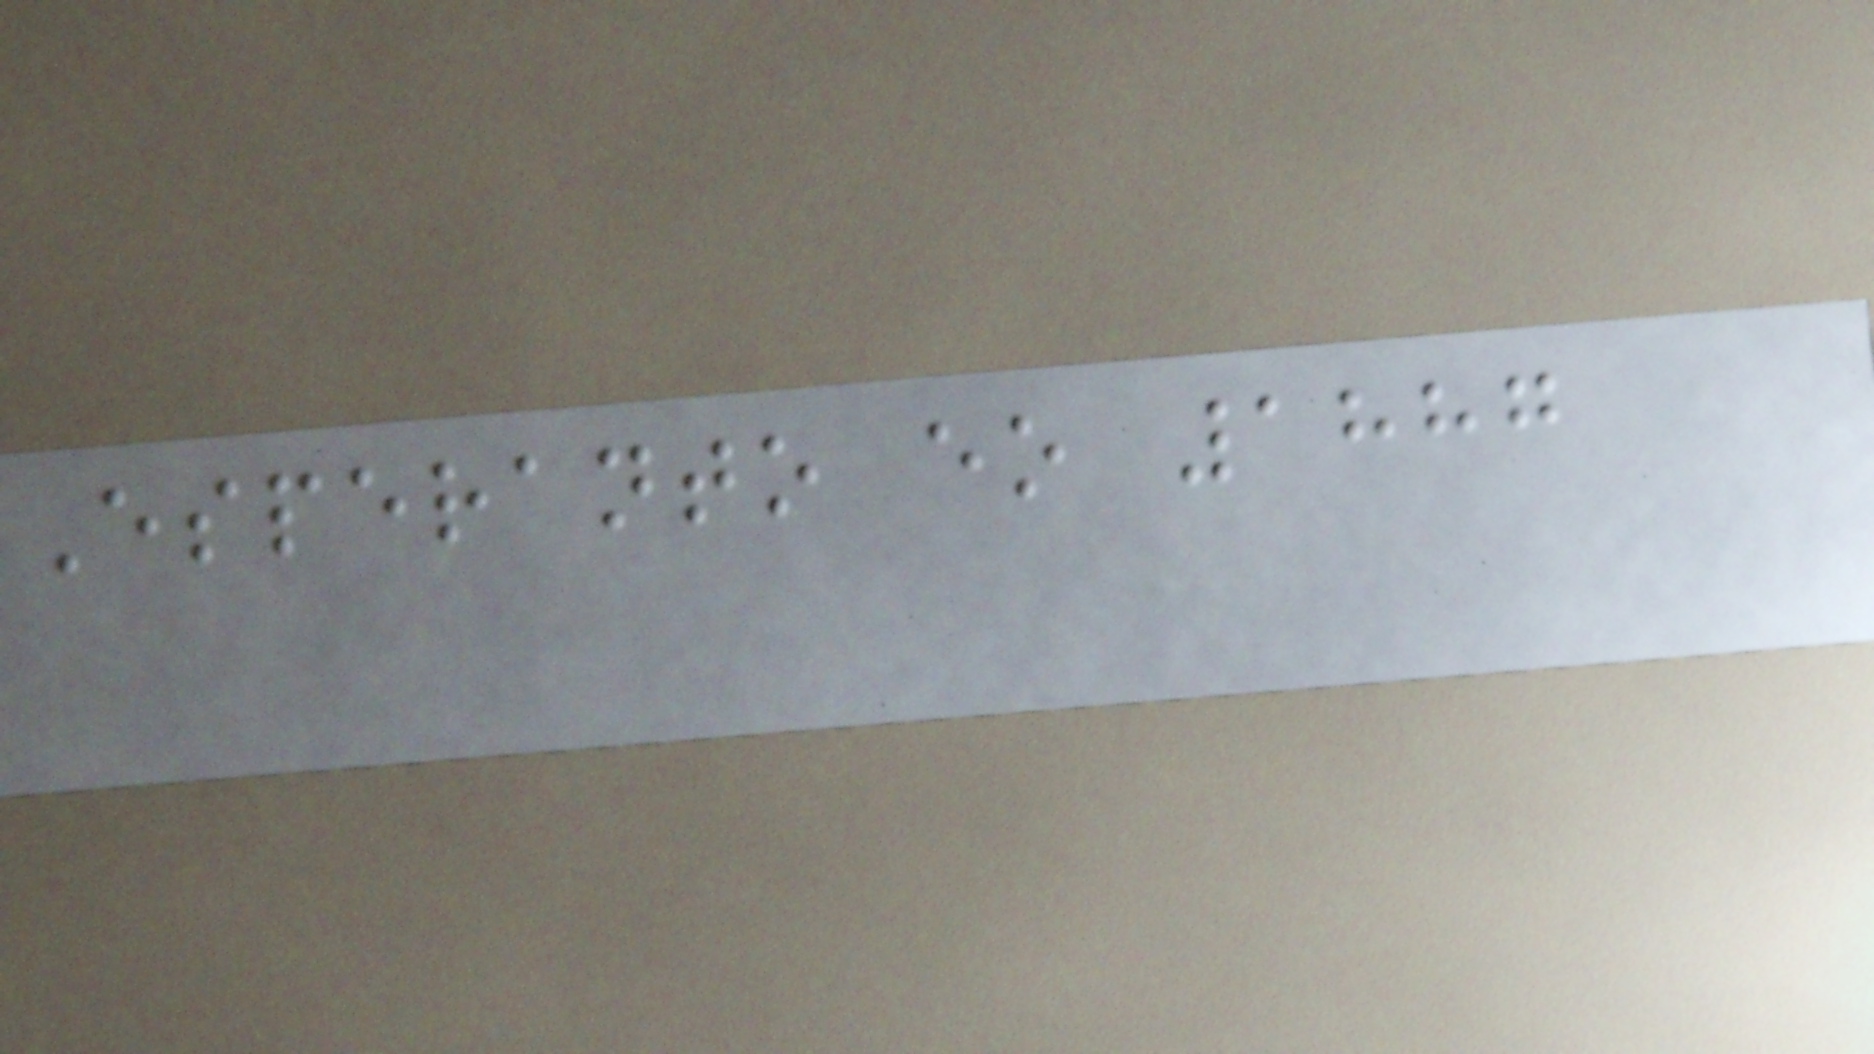Esperanto eo 1887
